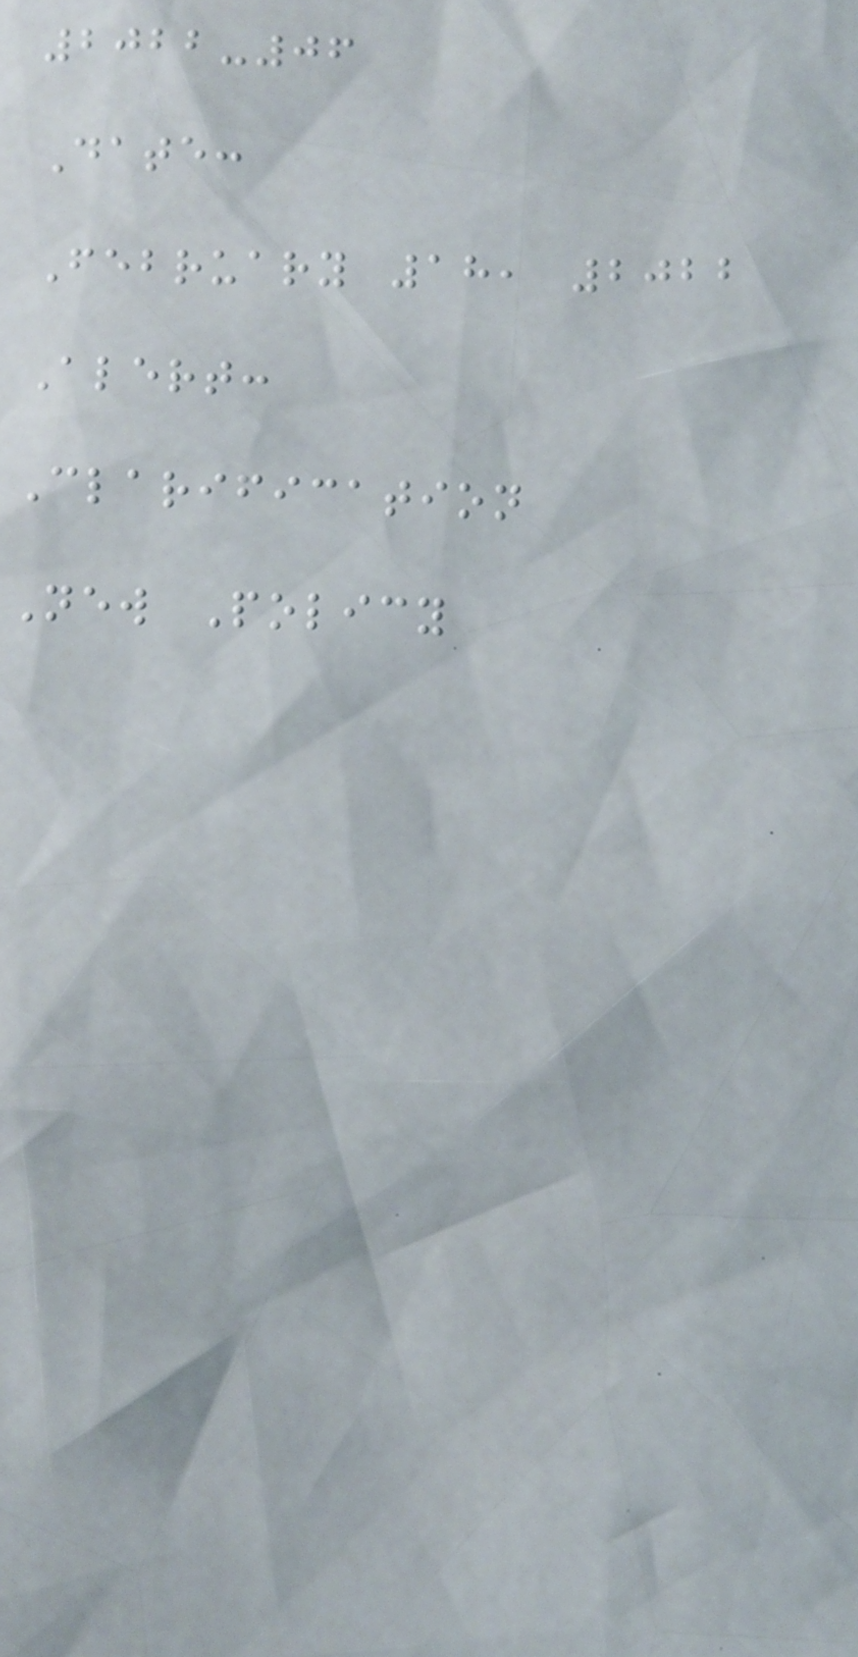2022-06
Date:
February 18, 2022
Alert:
Clarification
New Policy
